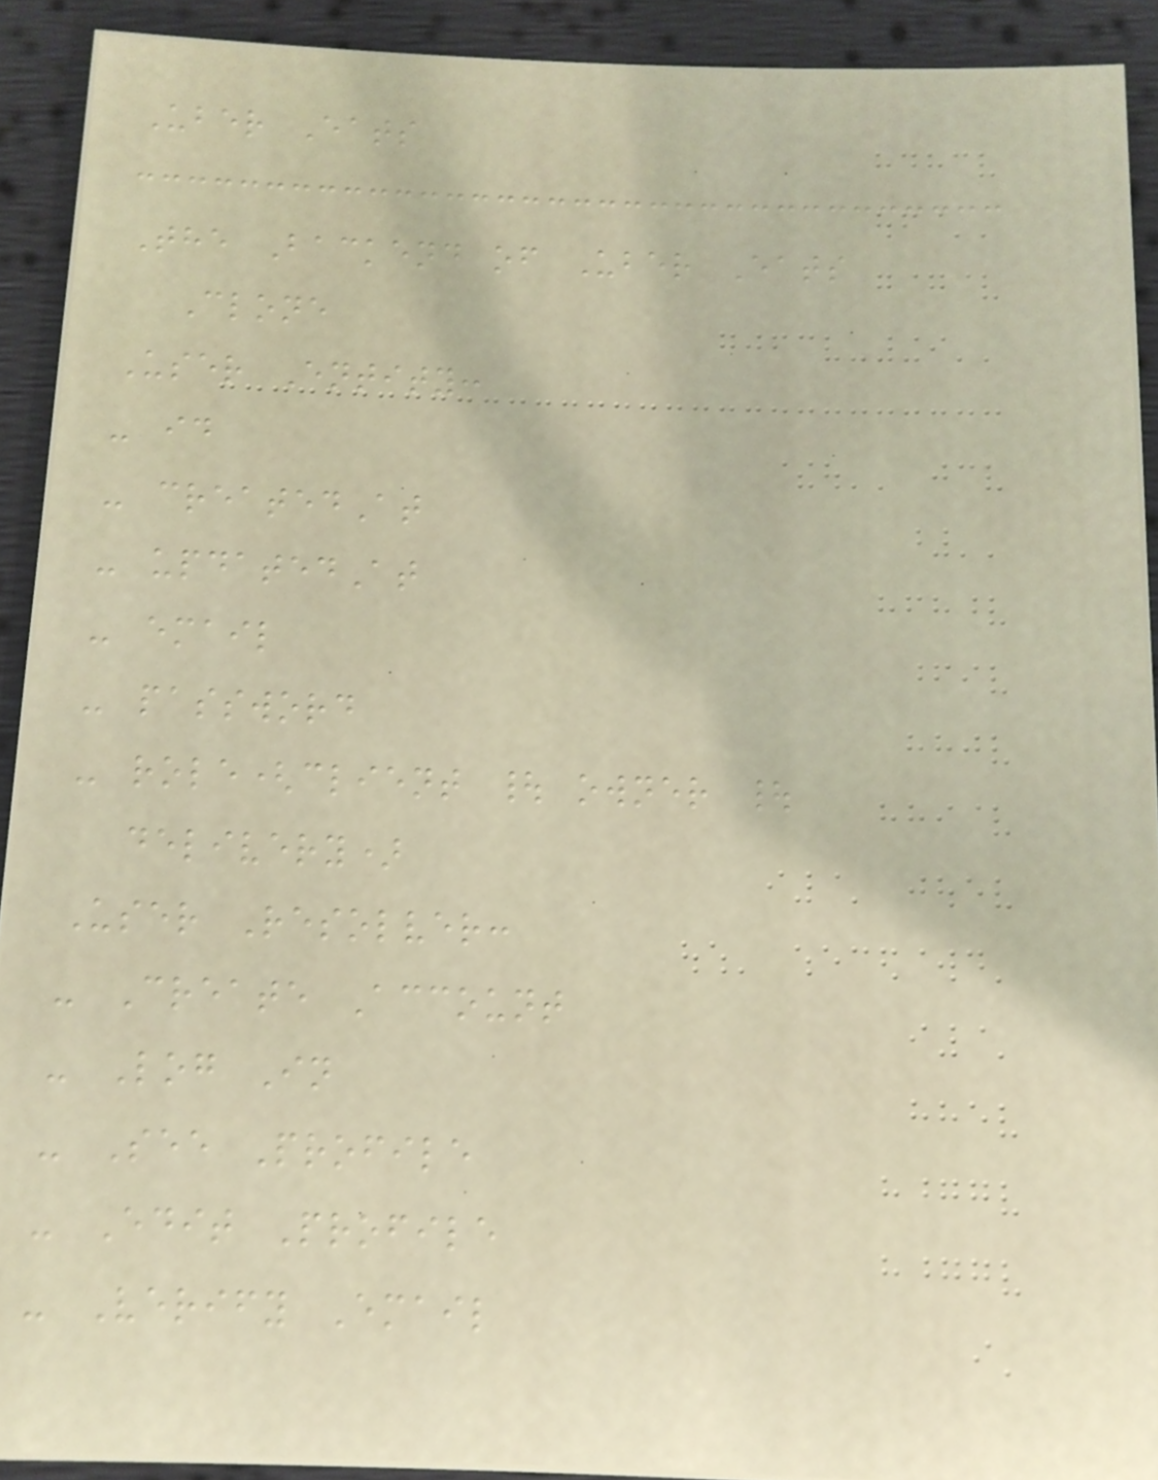Uber Eats
The Backend of Uber Eats
Clone
User Entity:
- id
- createdAt
- updatedAt
- email
- password
- role(client | owner |
delivery)
User Resolver:
- Create Account
- Log In
- See Profile
- Edit Profile
- Verify Email
